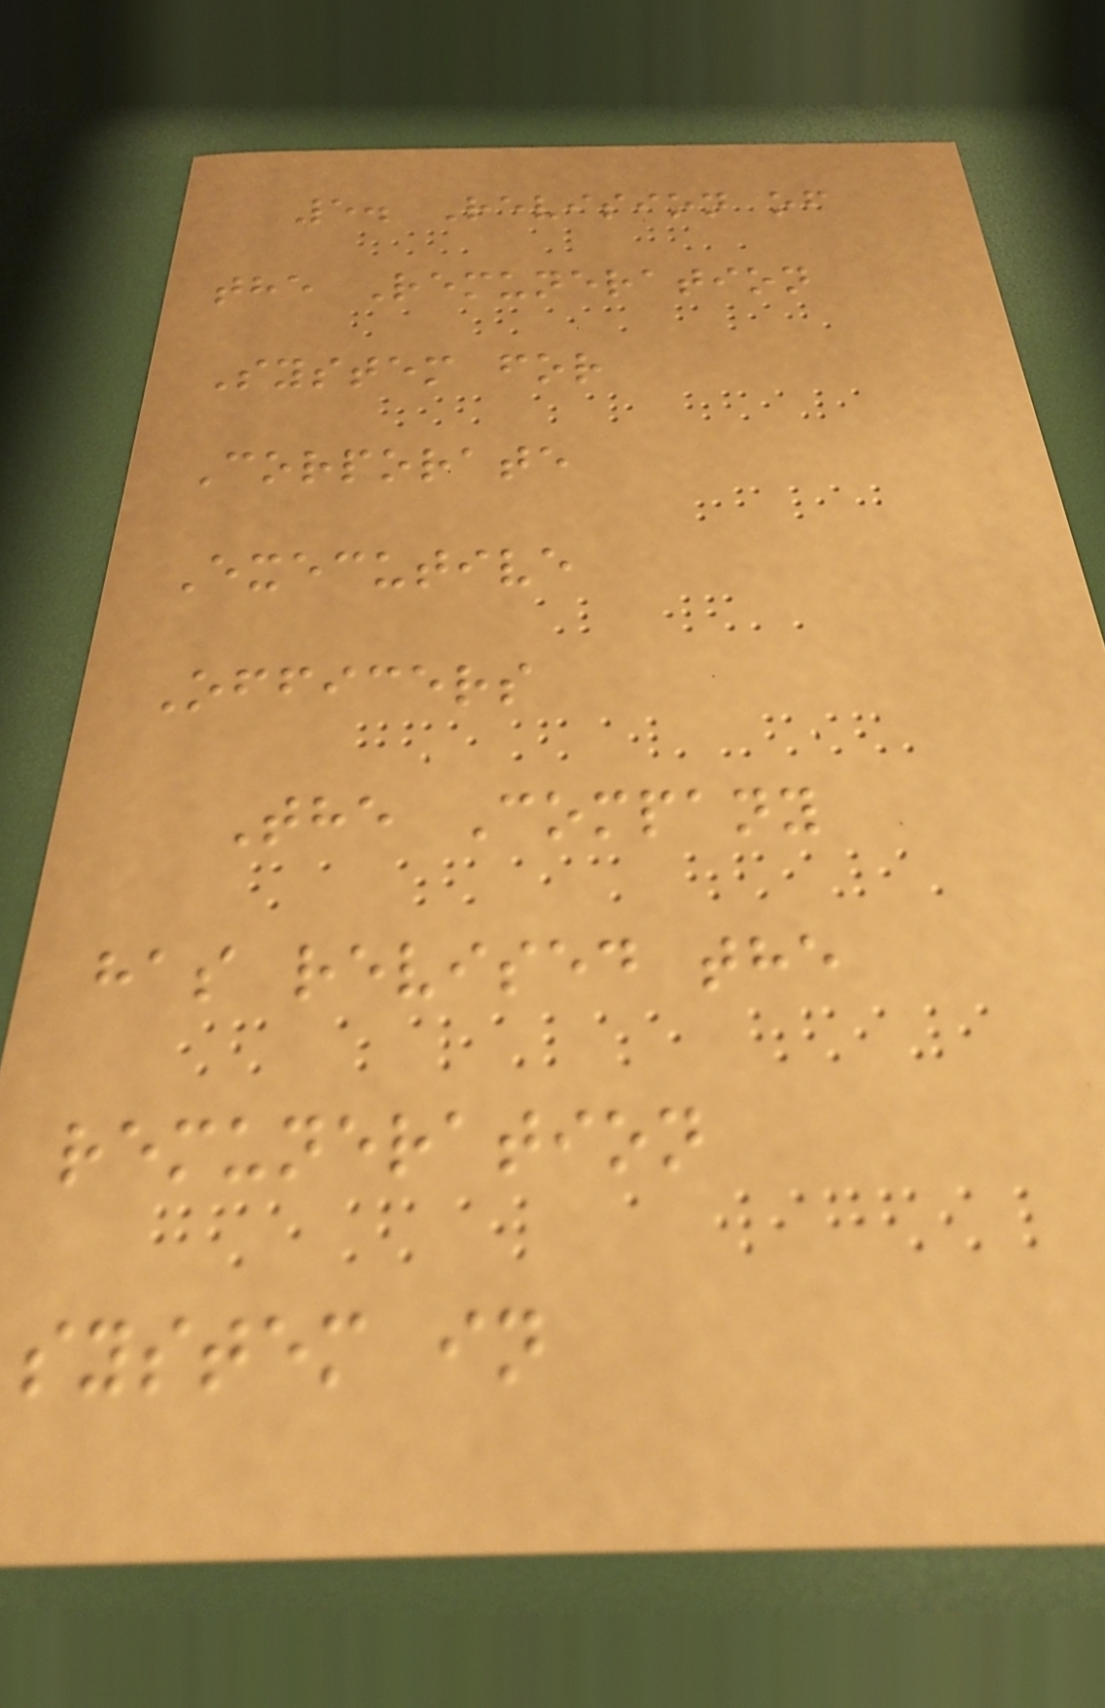5. Revision of
the Remuneration
System for
Corporate
Executive
Officers
The Company
has revised the
remuneration
system in
